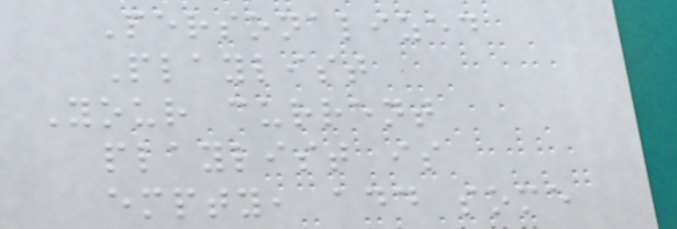Personalized
Playlist
Your current
playlist is
empty, add some
